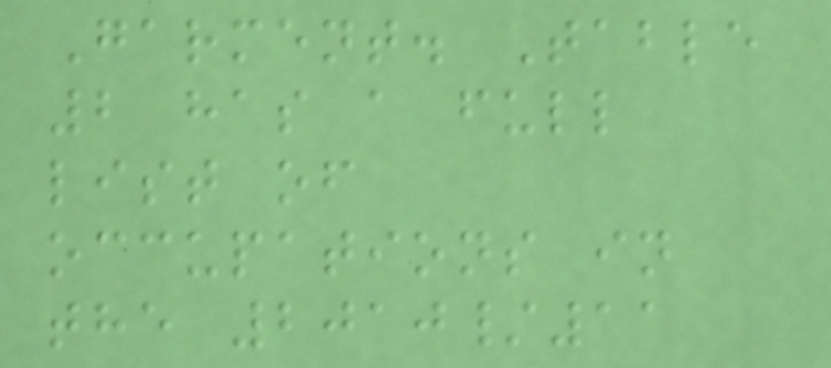Garment. Table
2 has a full
list of
occupations in
the 2010/11
